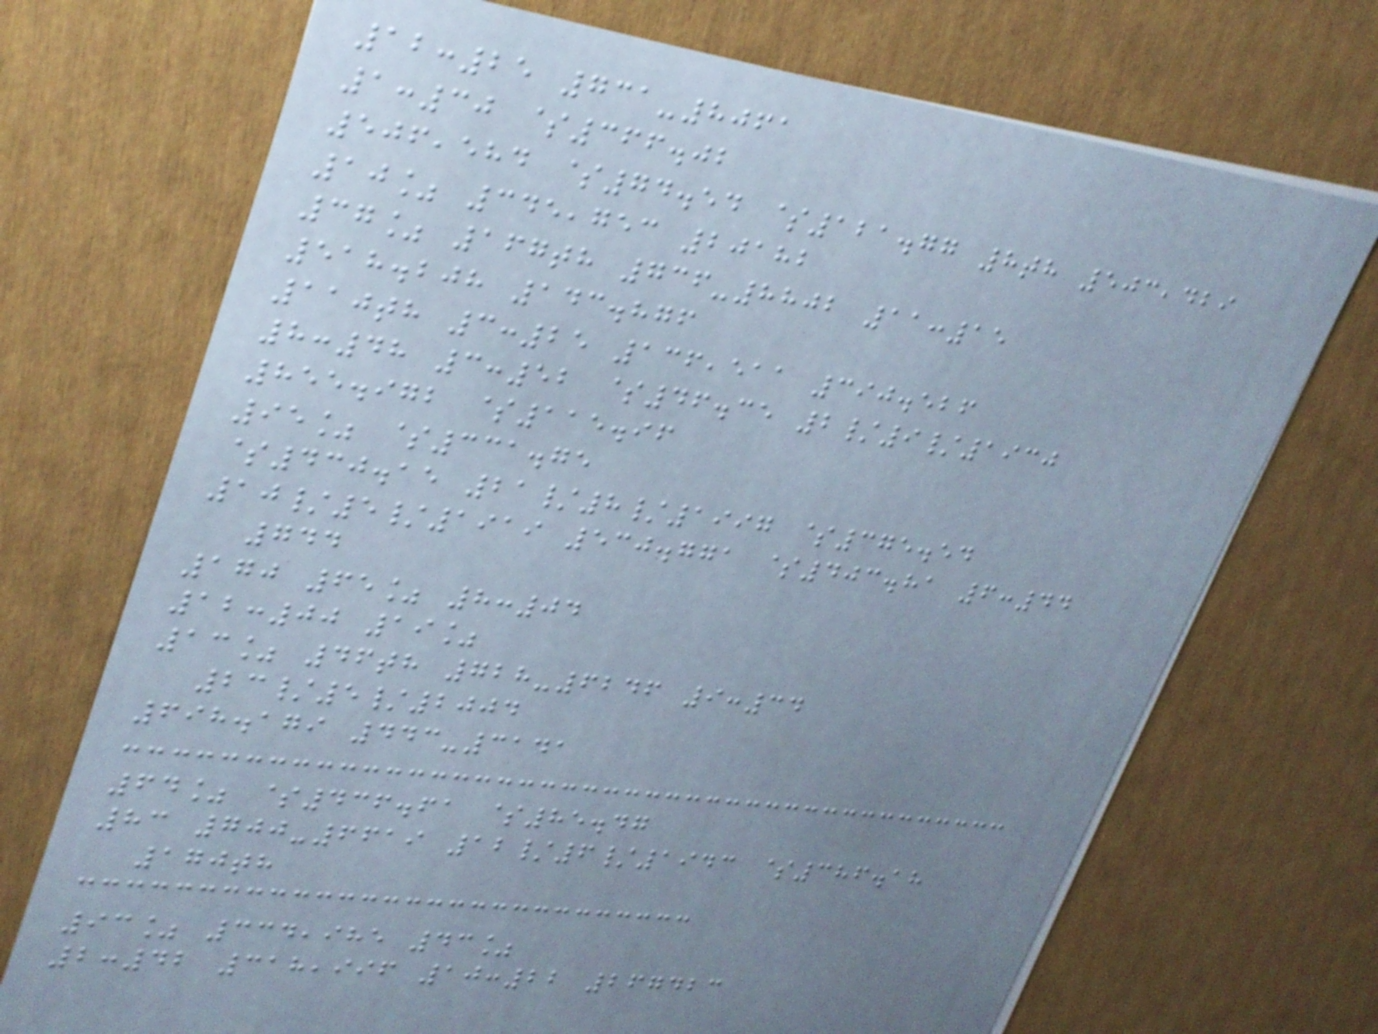12:25 731-8061
1:30 $366.02
506,584 $74.54 $121.77 8th 503,429
10% 345,753 20182
37% 167th 736-8802 11:15
518.208 143.876
110th 3:25 136,511 390.526
8:48 3:52 $46.35 2/9/1930
855.972 $115.96
95% $331.75
$430.15 21/8/1997 $375.54
10/5/1919 530.771 $403.81 6:44
744
170 65% 8:04
12:00 19%
13% 46th 728-6246 9:34
23/5/2004
698.179 443-3141
64% $436.61 $85.47
83 700-6619 12/6/1943 $386.18
170th
93% 334,985 43%
2:42 318,996 10:22 267423
